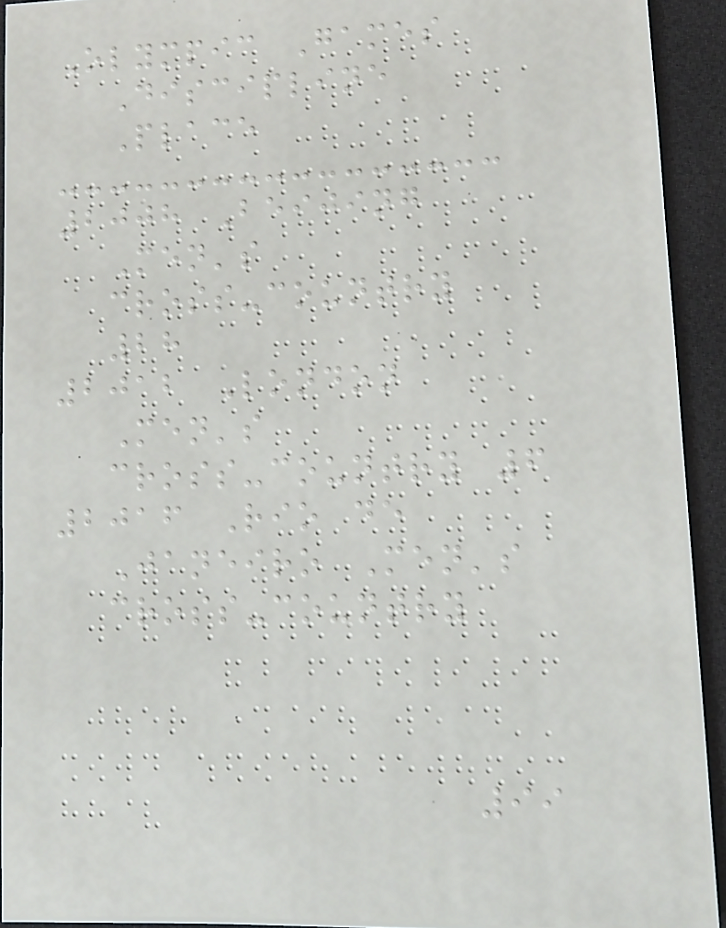Olympic Games
Discipline
Place
2008 Beijing
Men's
cross-country
28
2012 London
Men's
cross-country 6
2016 Rio de
Janeiro Men's
cross-country
99
